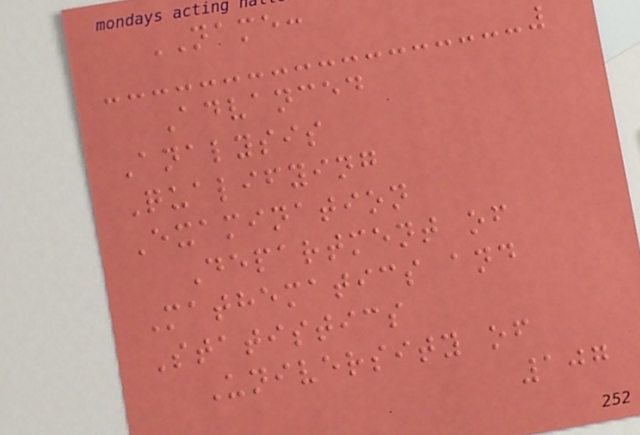NAME:
Advanced
Analysis
Qualifying
Examination
Department of
Mathematics and
Statistics
University of
107
